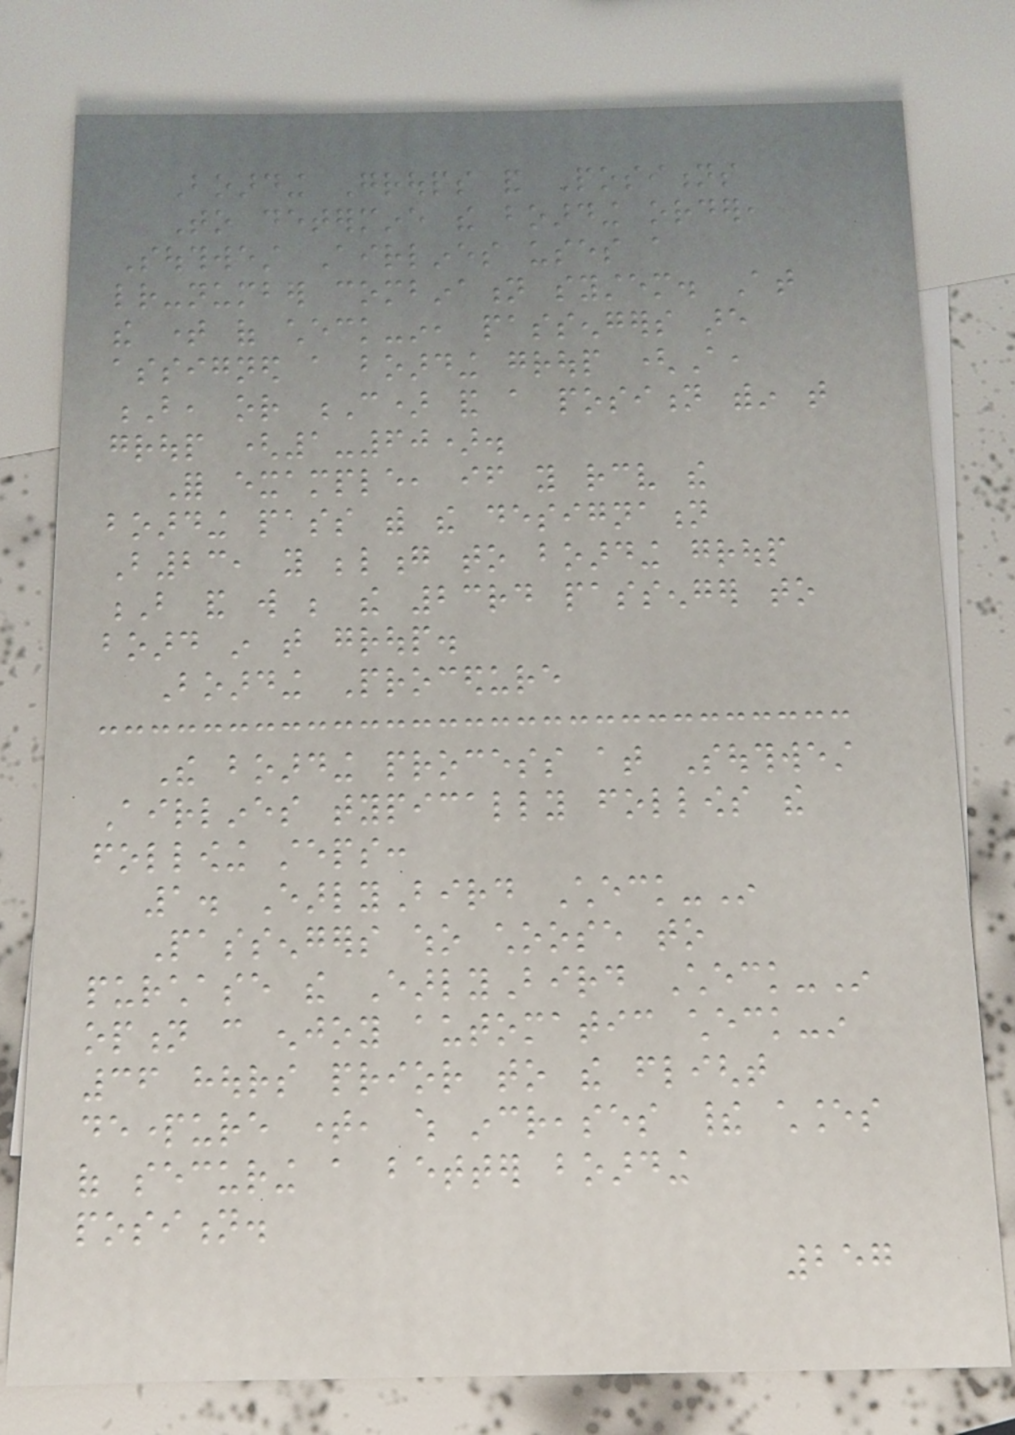Boarding Groups and Positions
To determine the boarding order,
Southwest Airlines uses a
letter-number combination system. At
the time of check-in, passengers are
assigned a boarding group (A,
B, or C) and a position within that
group (1-60).
For example, if you receive the
boarding pass with the designation
B23, you belong to boarding group
B and will be the 23rd passenger to
board in that group.
Boarding Procedure
The boarding process at Southwest
Airlines typically follows the
following steps:
1. EarlyBird Check-In
Passengers who choose to
purchase the EarlyBird Check-In
option can enjoy automatic check-in
36 hours prior to the flight
departure time, which increases their chances
of securing a better boarding
position.
257
